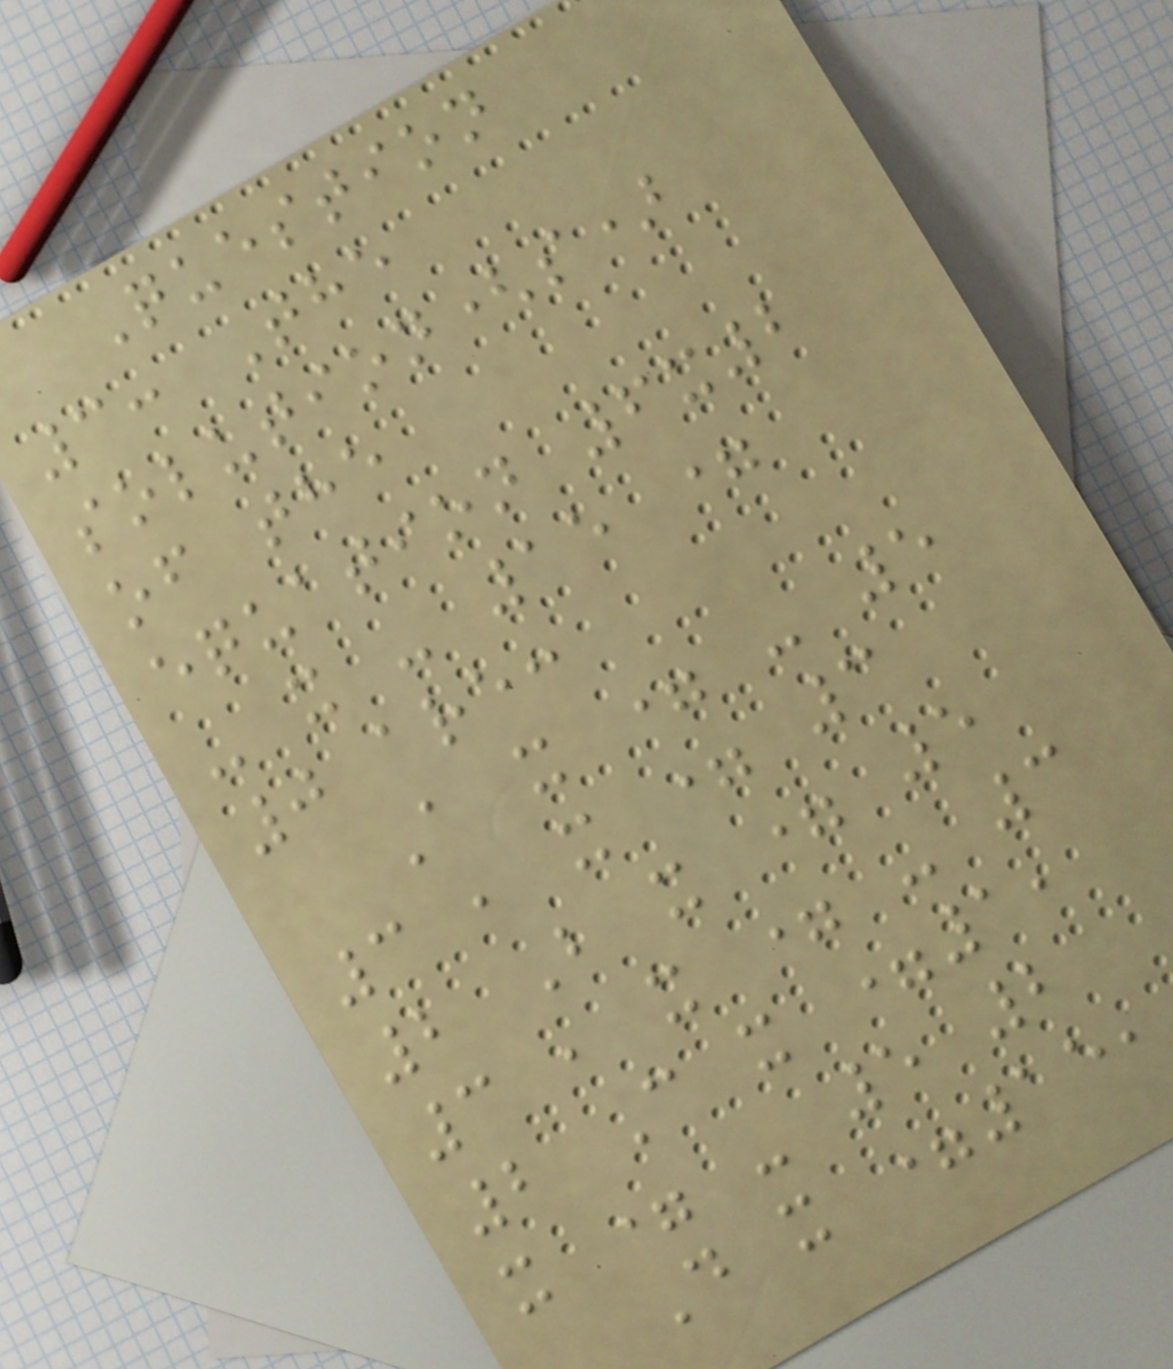Question
3: The
solution(s)
of the
equation 6x2
- x - 15 =
0 are:
A x = - 5
3 , x = 3
2 B x = 5
3 , x = - 3
2 C x =1,
x = - 5 2
D x =15,
